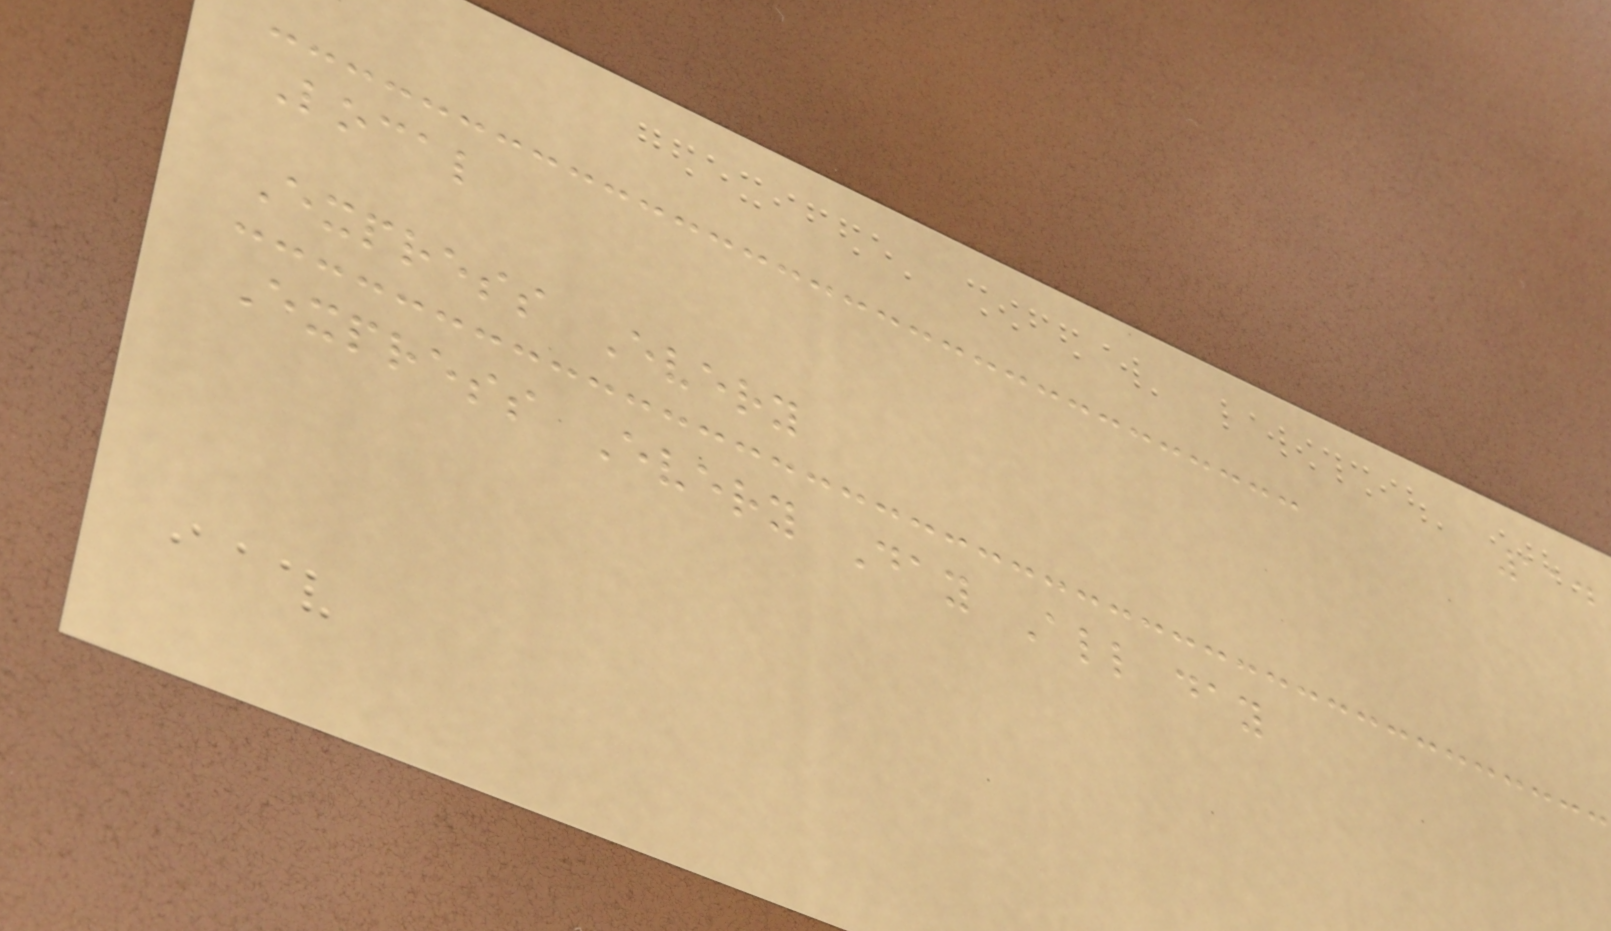114
Local
Express Every
Express Every Day All day
